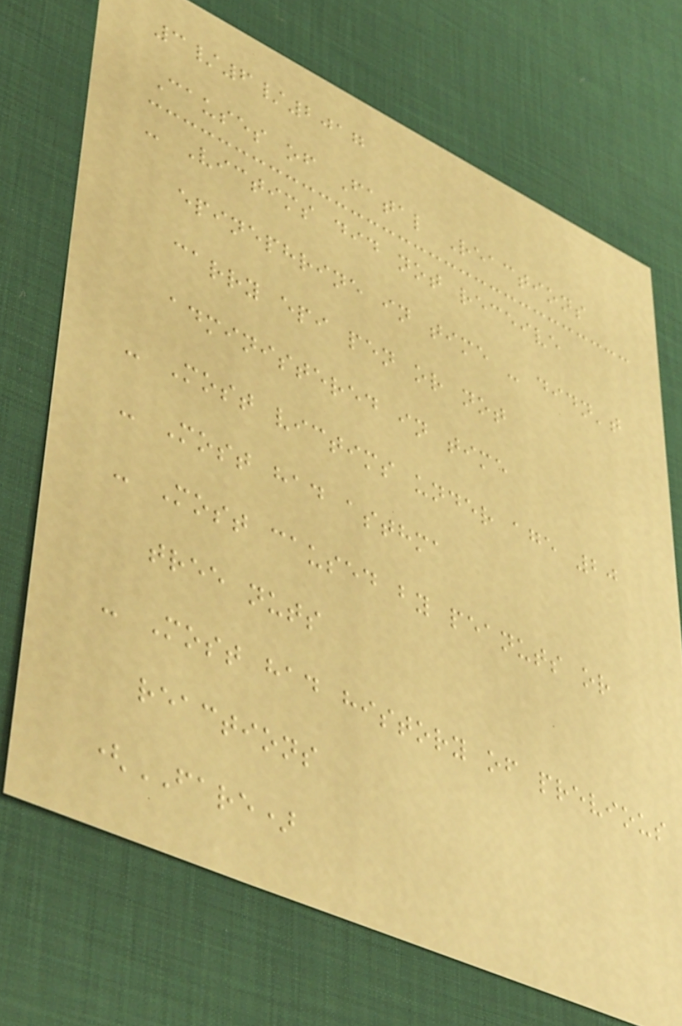3/6/2017
Causes of Fatal Reactions
- Victims did not receive
epinephrine in time - didn't
carry epi pen or not
administered in time
- Most victims under age 20
- Most had asthma
- Most caused by peanuts or
tree nuts
- Most had history of previous
reactions
(FARE)
